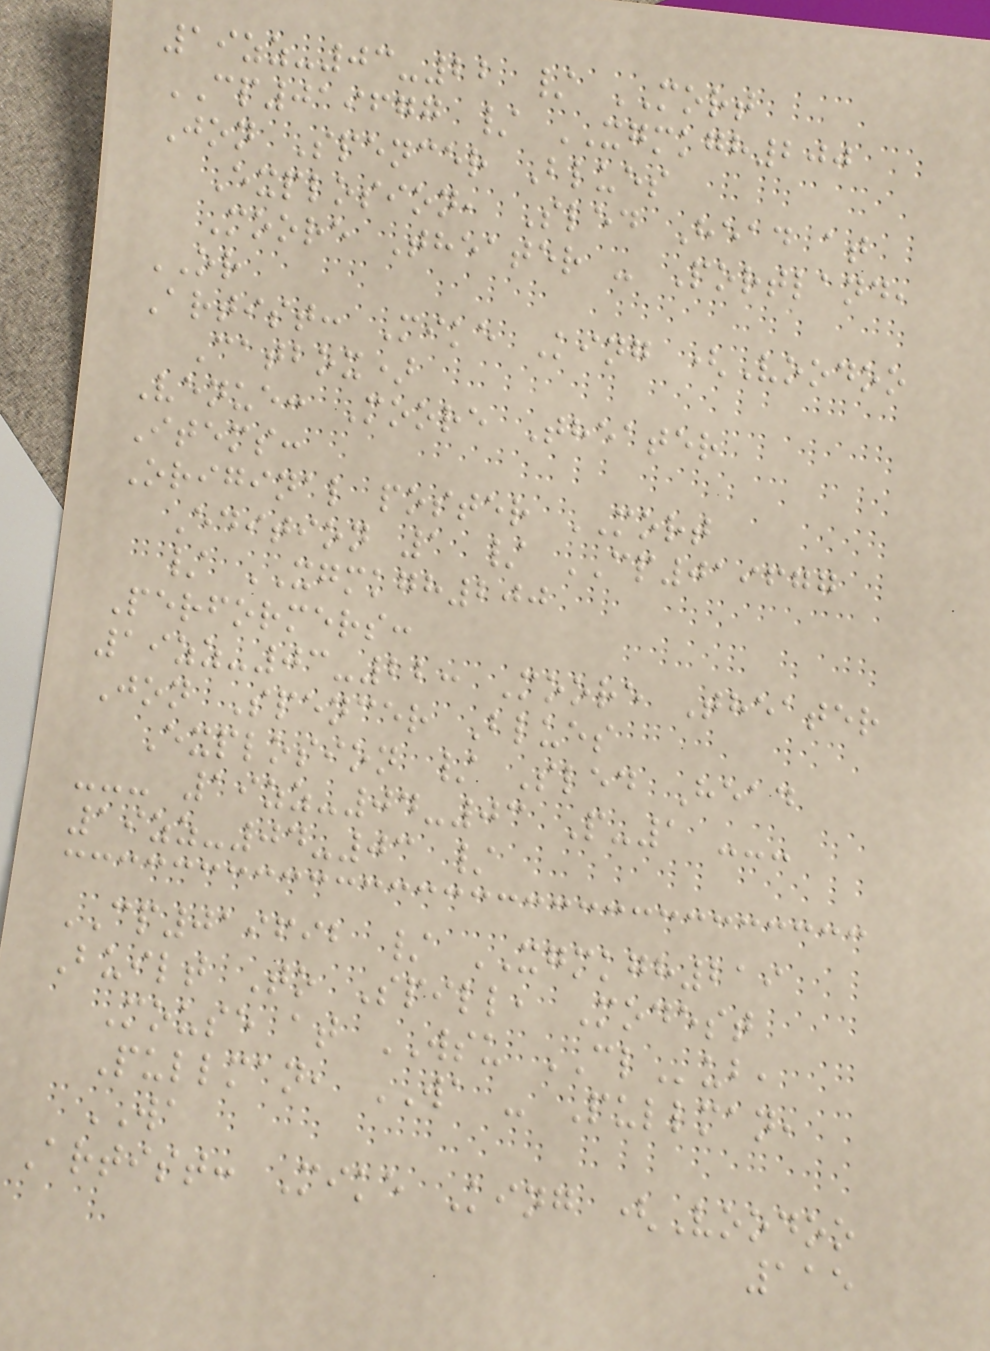19zz-03-22 / MORT
CP019677 / XGMKGH200
Jon Spencer Blues
Explosion, Sled Head at
Moore Theater - Portland,
OR
Artist: Mike King (Voodoo
Catbox)
Venue: Moore Theater
Items:
Original poster MORT
Edition 1 / CP019677
/ XGMKGH200
Performers:
19zz-03-22: Moore Theater
Jon Spencer Blues
Explosion / Sled Head
--- 19zz-04-03 P-1 ---
19zz-04-03 /
CP019692 / XGMKGH219
Built To Spill, Modest
Mouse at WSU CLub,
Pullman, WA - Pullman,
WA
Artist: Mike King (Voodoo
115
